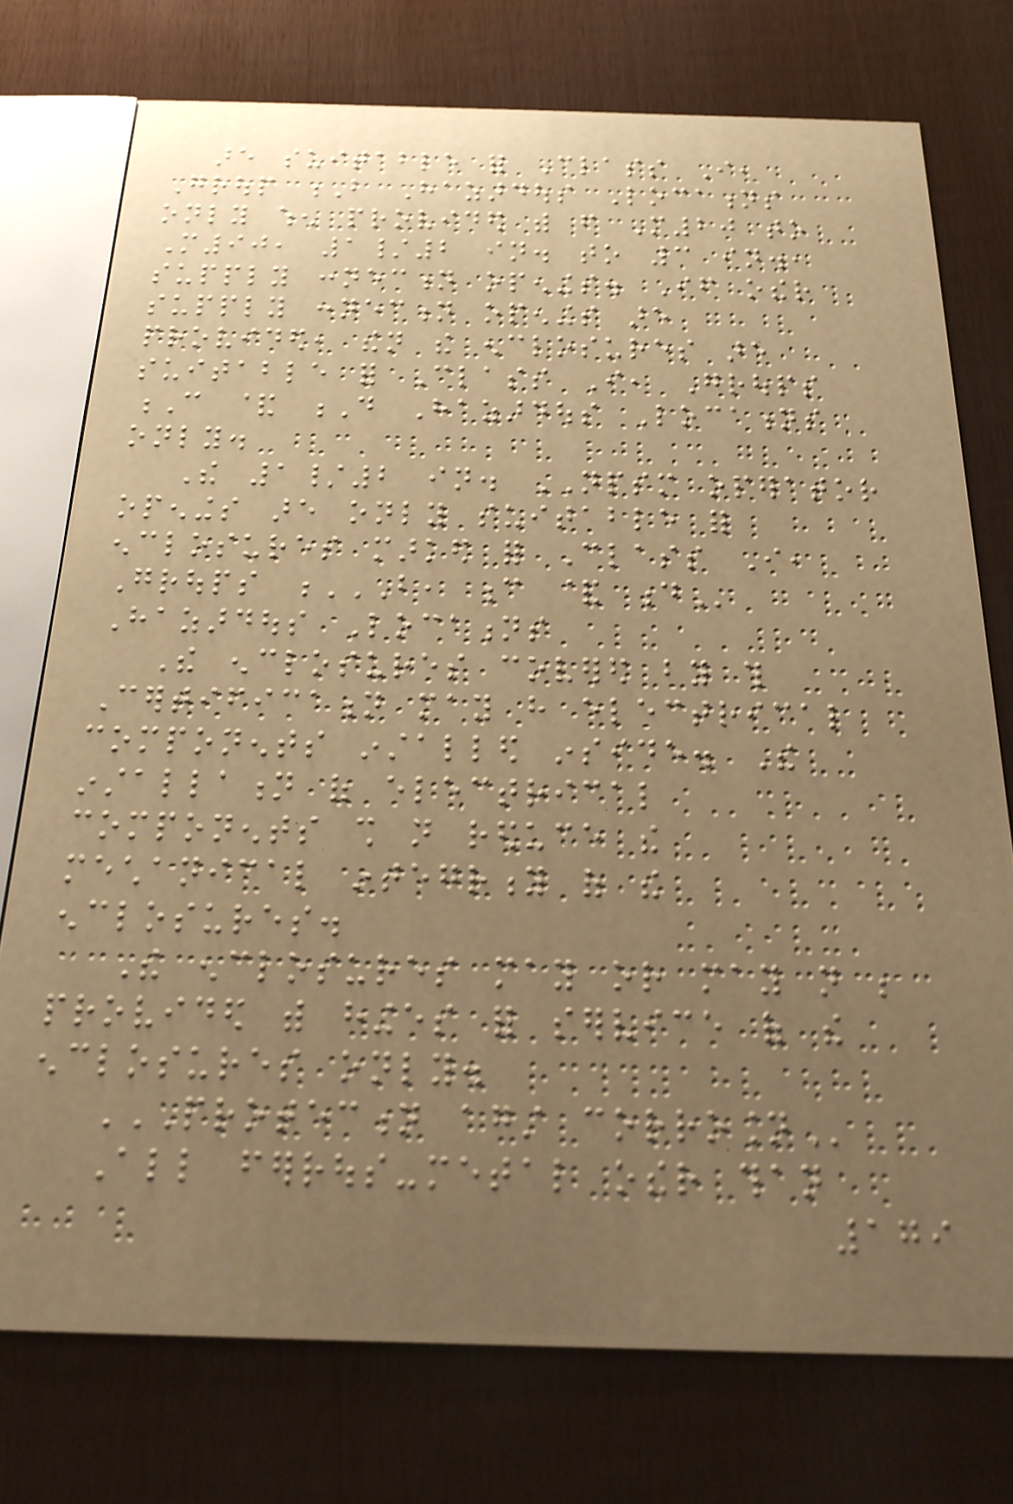are suitable for Class I,
Group B Hazardous Locations
only when provided with from M20 to
M90, 1/2 in. to 3 in.,
supply connection openings. If other
supply connection openings are
provided, then the enclosures are
suitable for Class I, Groups
C & D Hazardous Locations
only.
The 1/2 in. NPSM operator
openings are only suitable for
enclosures marked for Class I,
Groups B, C & D
Hazardous Locations
The enclosures covered by this
Certification may have electrical
components installed inside. The
installation of electrical
components shall not reduce the
mechanical integrity of the
enclosures.
The enclosures may or may not be
provided with hinges for service of the
enclosures only.
PROTECTION AGAINST CORROSION
All ferrous-metal other than
179
